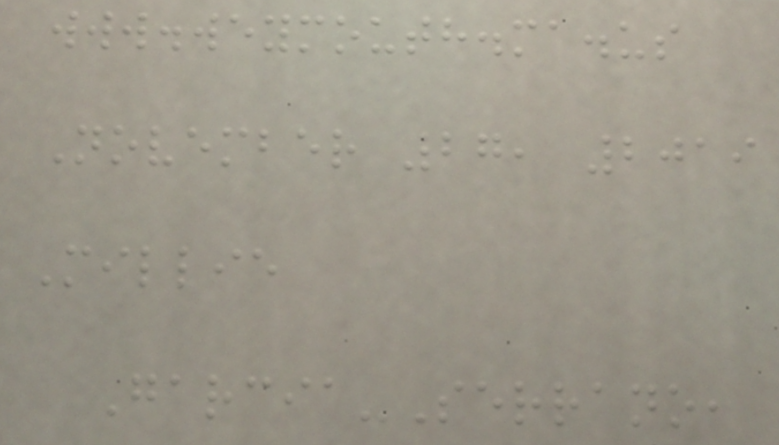www.weymouth.ma.us
November 27, 2019
Millie
Garcia-Serrano,
